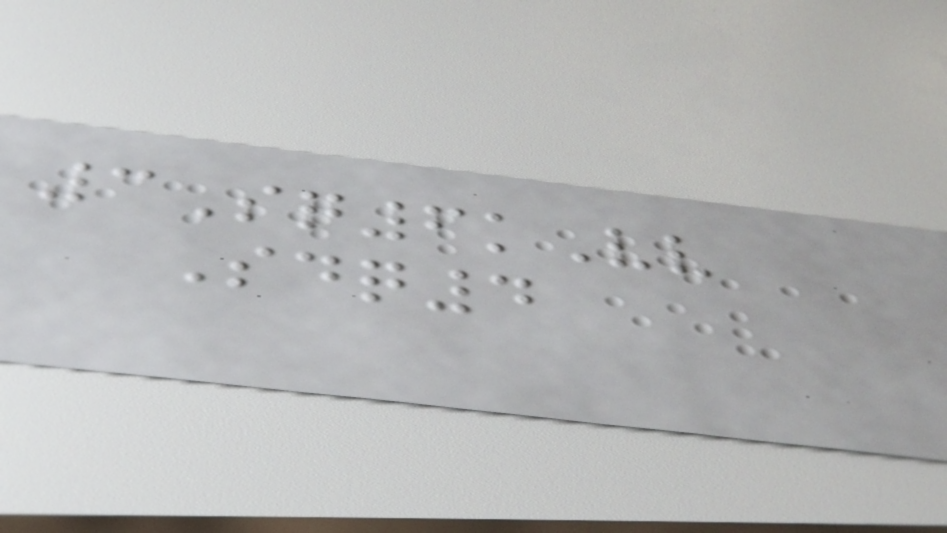3Sq6kVv
Sdq4
